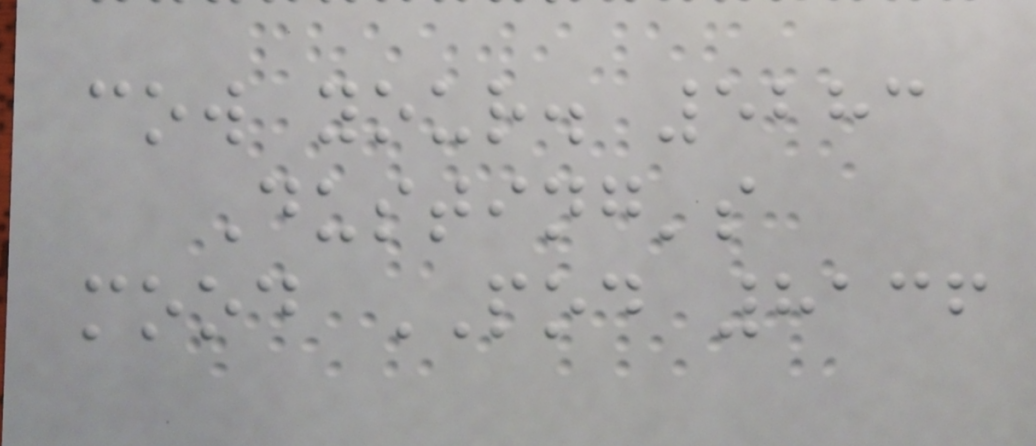cow your. 5283
Dusting's
mood POD 8136
